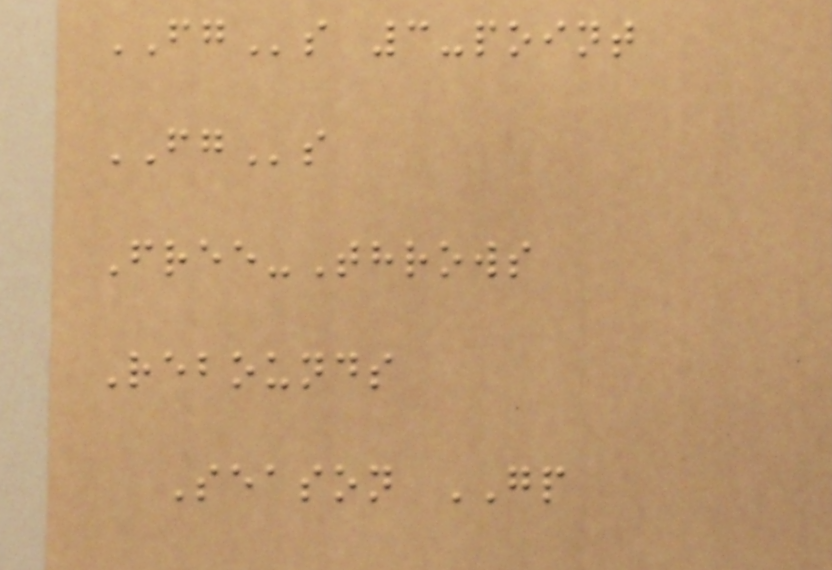FGs 3-point
FGs
Free-Throws
Rebounds
Season GP
